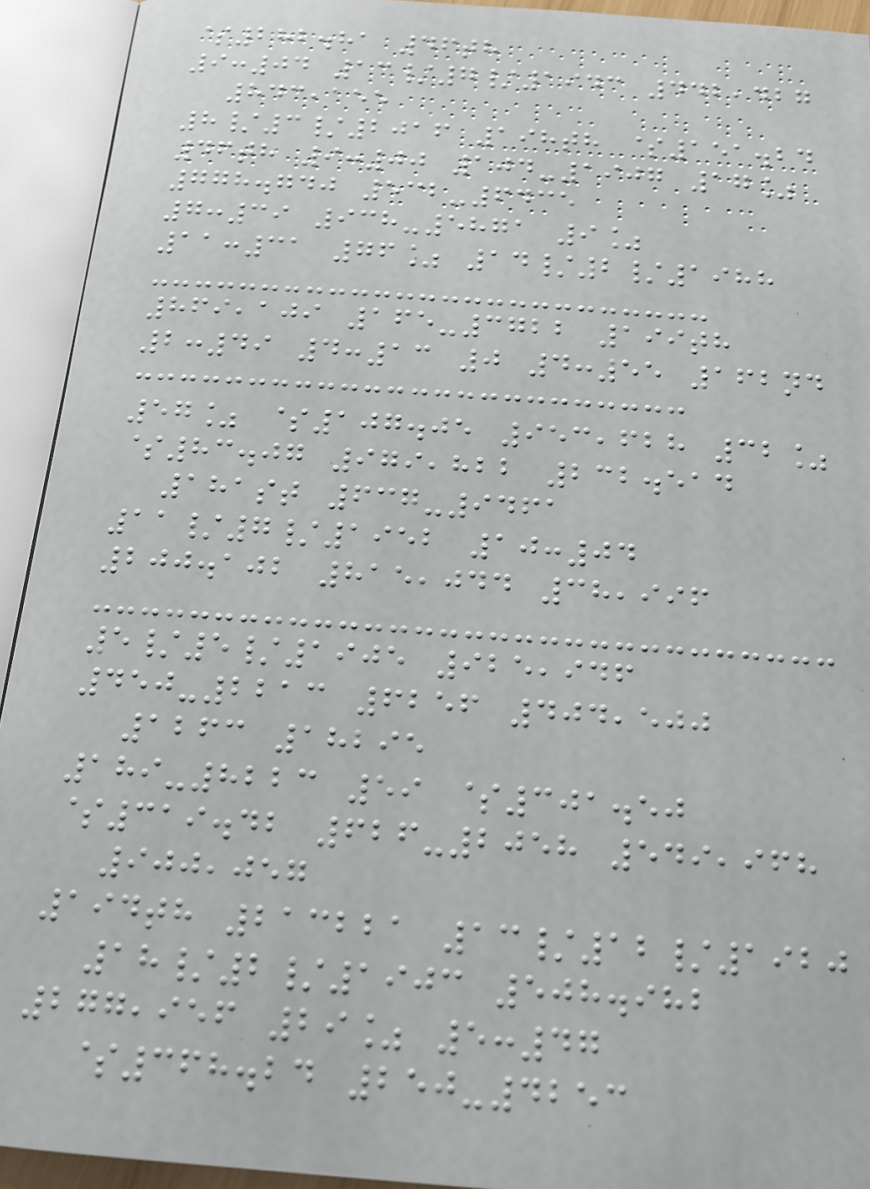$282.81 46th
9:04 13/7/1943 442,427
843,155
8/3/2016 198th $151.24
46th 9:00 104-1907 17%
778.740 532-6435
7:39 938-5871 9%
11:31 76% 14/2/1988
869,109 165-3722 199th
2:49 4:13 0 4:55 162nd
57% $107.05 953,628 32%
$83.07 979,822 232.514
181st 637-9461
11/7/1952 10:04
200.102 815,044 38,996
5/5/1905 925,946
450-2213 6256 404,500
1263 18295
189-8223 59 $301.50
$319.42 626-2058 549,968
900,057
194th 213221 13/12/1920
18/2/1903 508.982
277,956 29% 5:47
$368.24 250-4253
